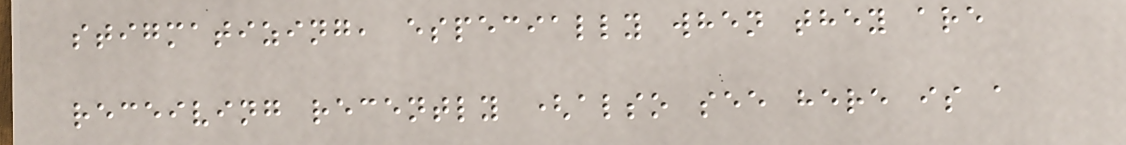stigmatizing, especially when they are
receiving recently (also see here is a
